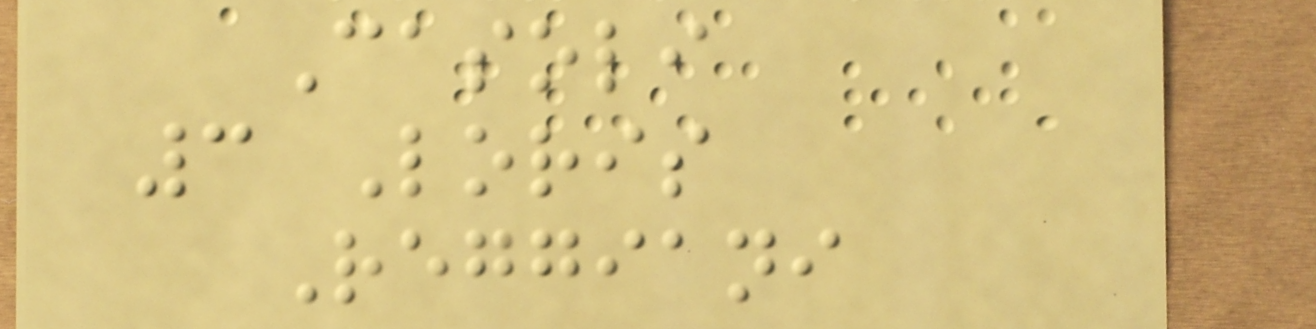Casoli
3 Loris
Reggiani
